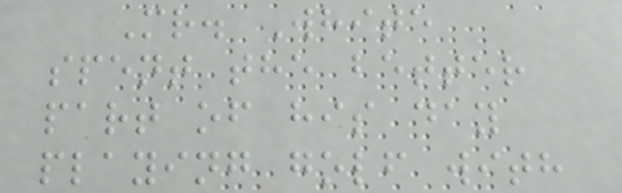Mr. White
spent the better
part of his day
playing golf with
